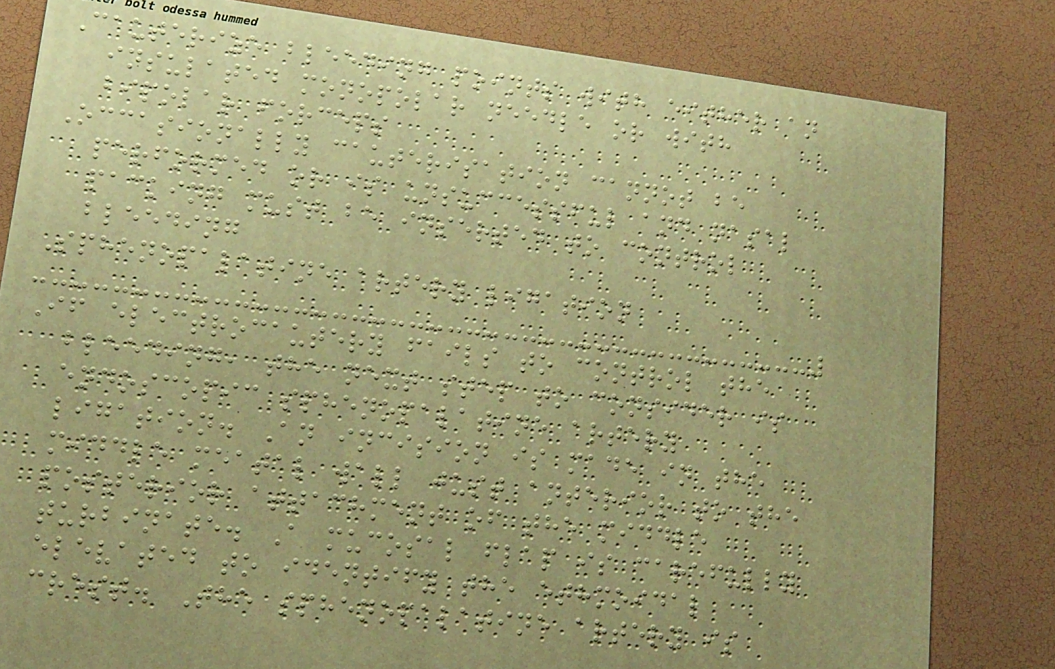Cauterize bleeding points with either an
insulated monopolar needle or with
bipolar forceps
Occasionally cauterisation cannot be
performed or is unsuccessful and nasal
packing must be inserted to control
bleeding
Sphenopalatine artery ligation
If electrocautery fails to control the
bleeding, the next step to consider is
endoscopic sphenopalatine artery
ligation. An incision is made in the
middle meatal wall just anterior to the
posterior attachment of the middle
turbinate. A mucosal flap is carefully
elevated to identify the ethmoidal
crest. The sphenopalatine artery is
